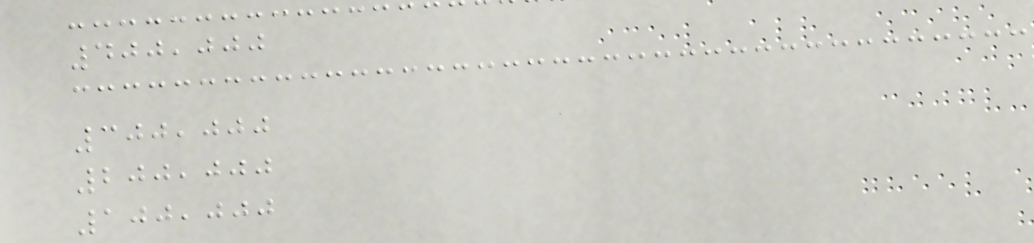400,000
300,000
200,000
100,000
